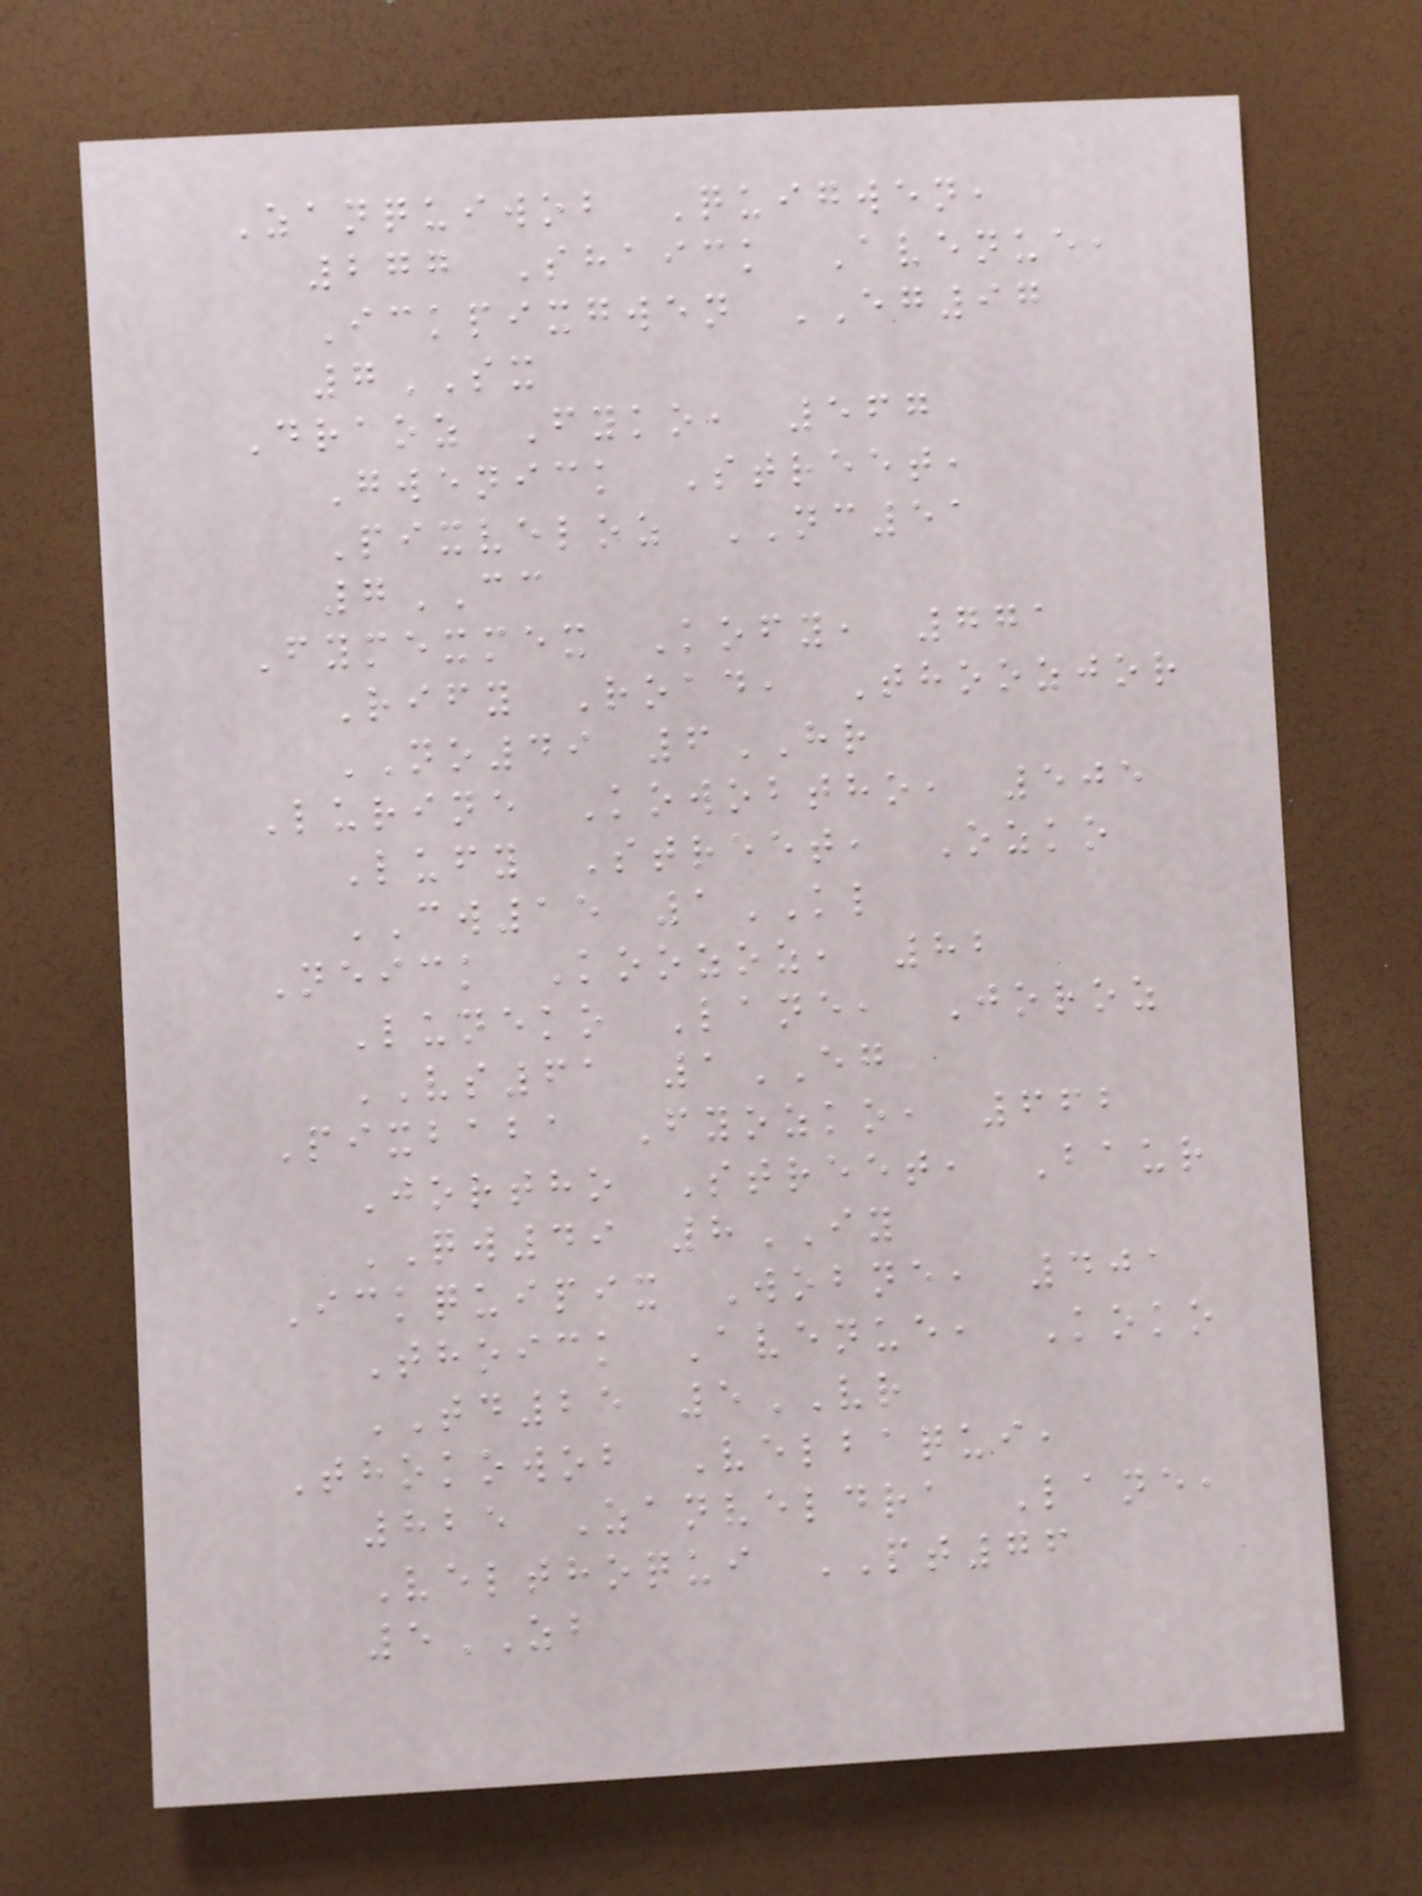Zanquiwob Quigwen,
277 Shaick Avenue,
Ickpixgwen EG97
7SX
Draoz Fyko, 567
Gwenick Street,
Pixveloz NC51
7CC
Fymexmex Kofy, 771
Rify Road, Thoozjor
NO49 6HR
Lurine Kowobtho, 505
Lufy Street, Ozko
CW15 1KL
Neick Koozoz, 82
Luneko Lane, Joroz
VS61 1EG
Pixbaba Fyozko, 662
Jortho Street, Baur
QW49 8IY
Ickquipix Wobne, 401
Thoick Avenue, Koko
TD25 5VR
Thokowob Velbaqui,
825 Zanveldra Lane,
Velthoqui PT76
5ZB
